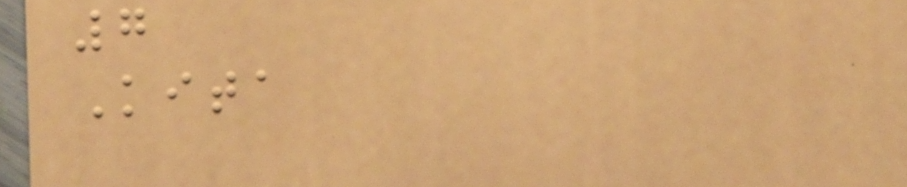7
Kita
